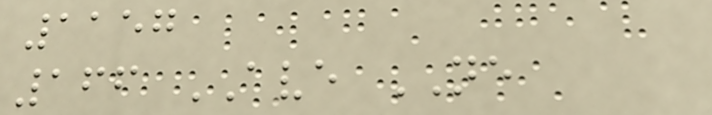1157
166 AVE NE
